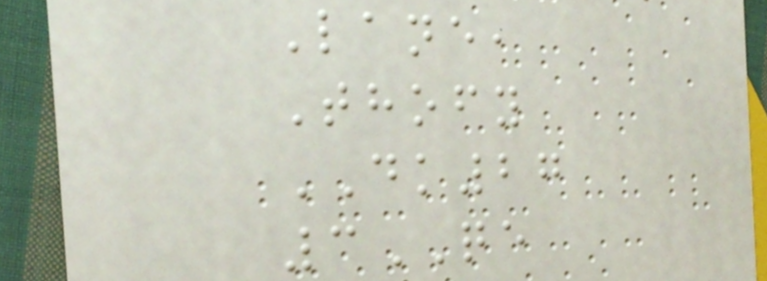Lane,
Thofy
DK27
3QE
